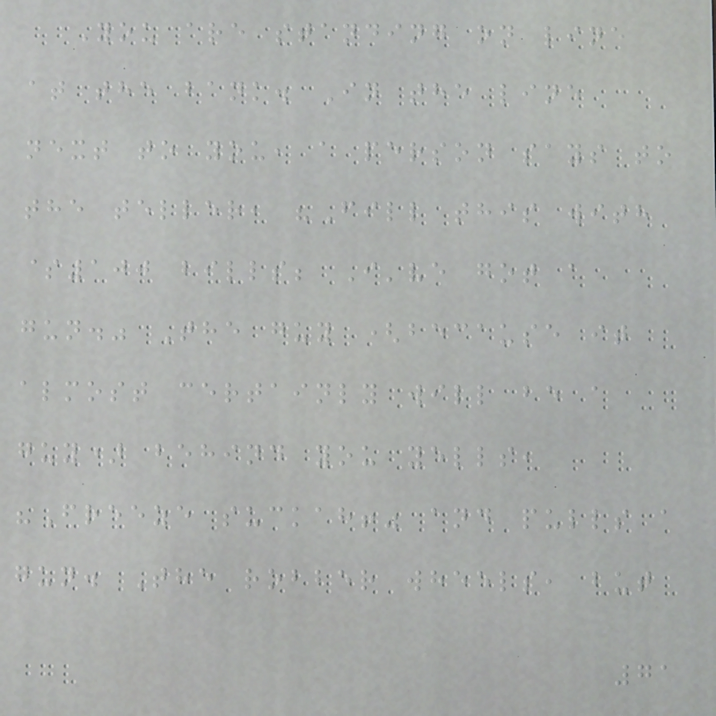You are standing on line
at the bank. In the line
next to you, a person says to
the teller, "Fill this with
$100 bills; I've got a
gun." The guy (because it
almost certainly will be a
guy) behind you yells,
"Freeze suckah!" and pulls a
gun. The robber wheels, but
71
